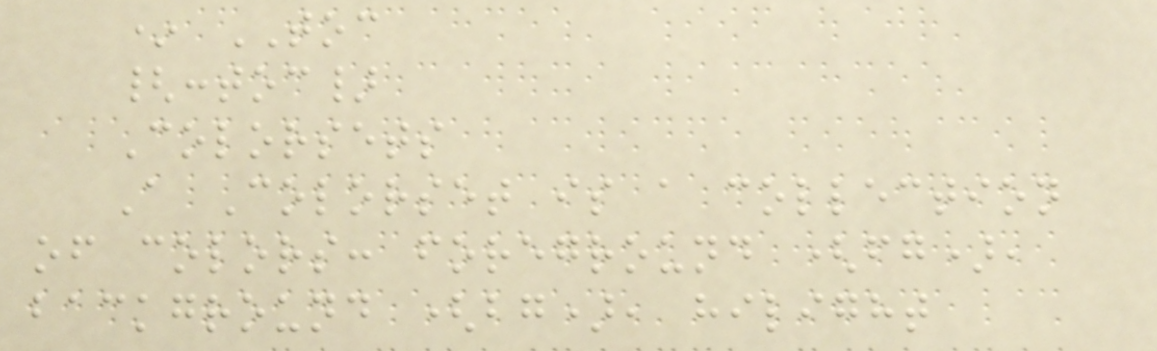* TOC
{:toc}
Colorsets
A Colorset is a collection
of colors: foreground (fg),
background (bg), hilight
